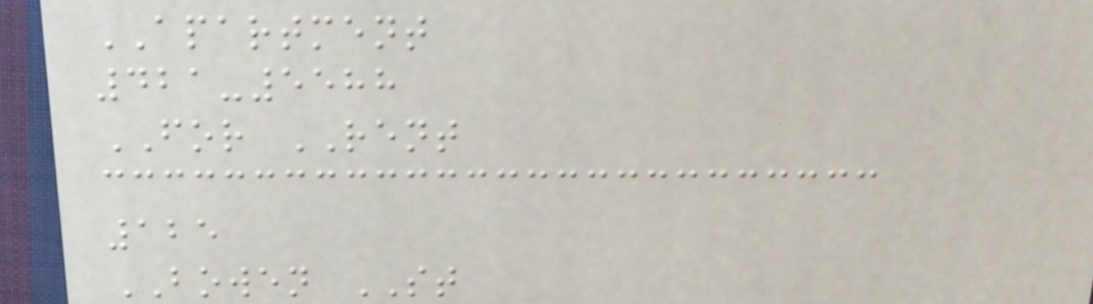APARTMENT
421-5588
FOR RENT
125
BOWEN ST
